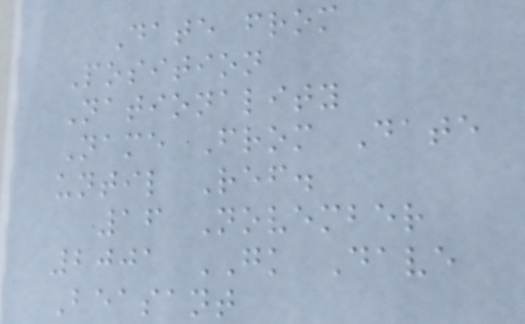Date from
Position
Nationality
Name From Date
until Ref.
16 November
2001 GK Dave
Beasant
